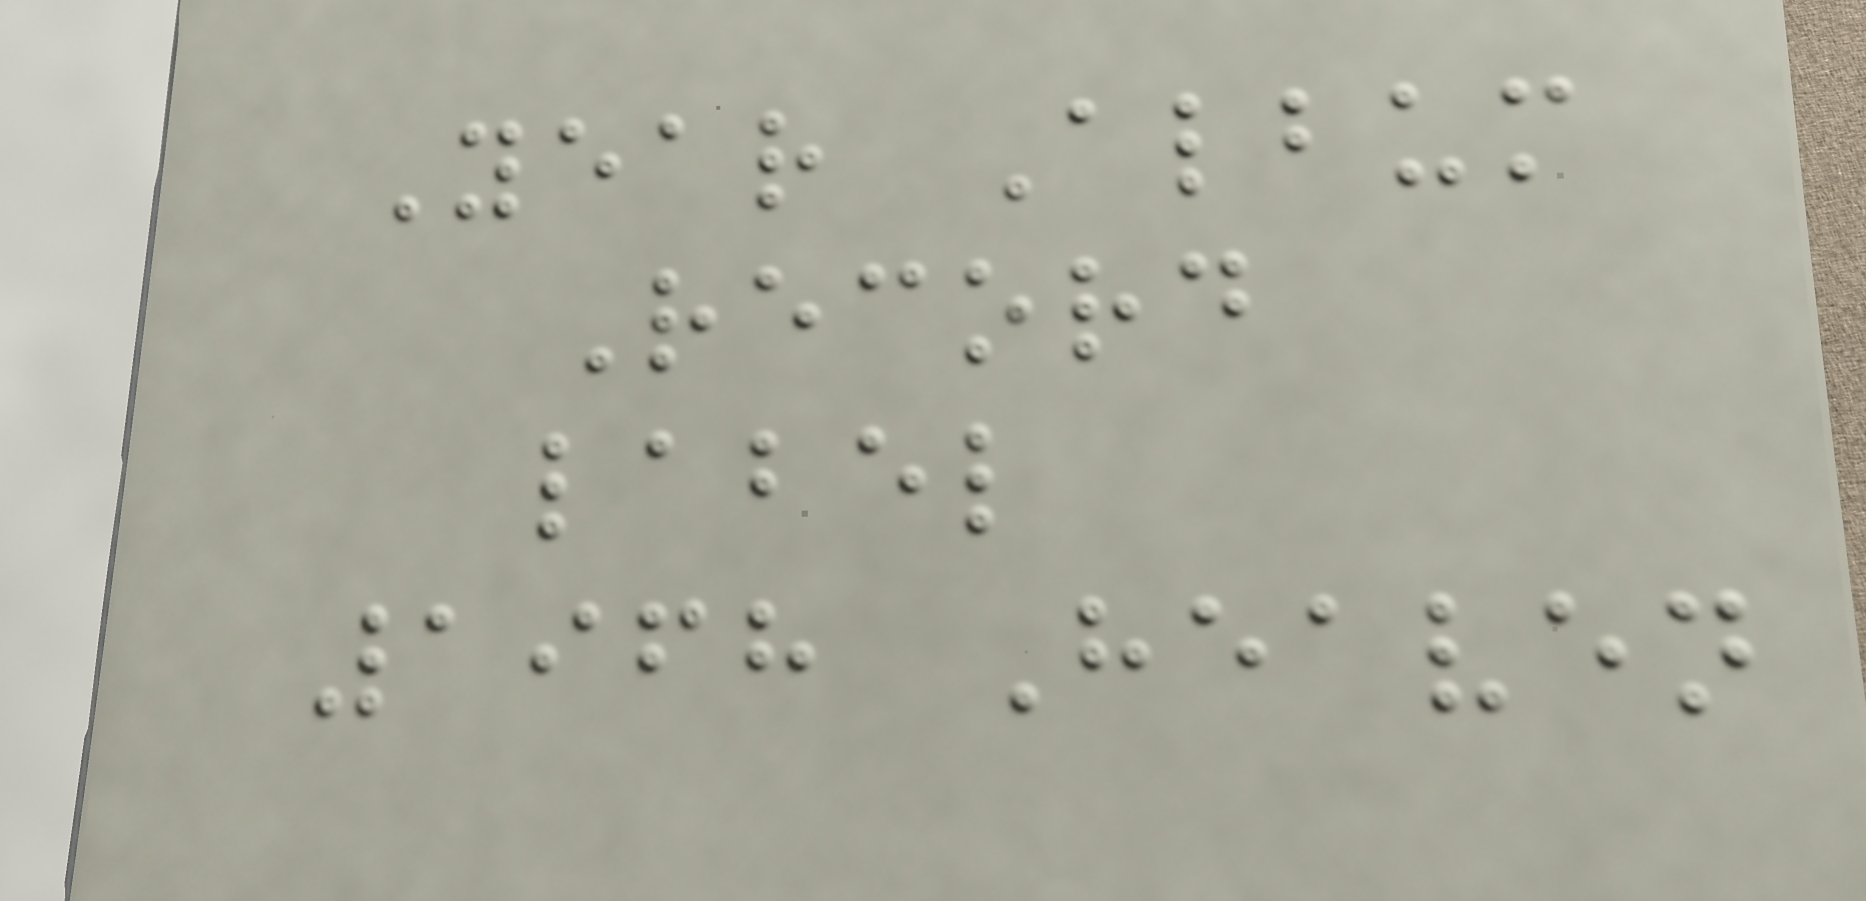Year Album
Record
label
1968 Heaven
